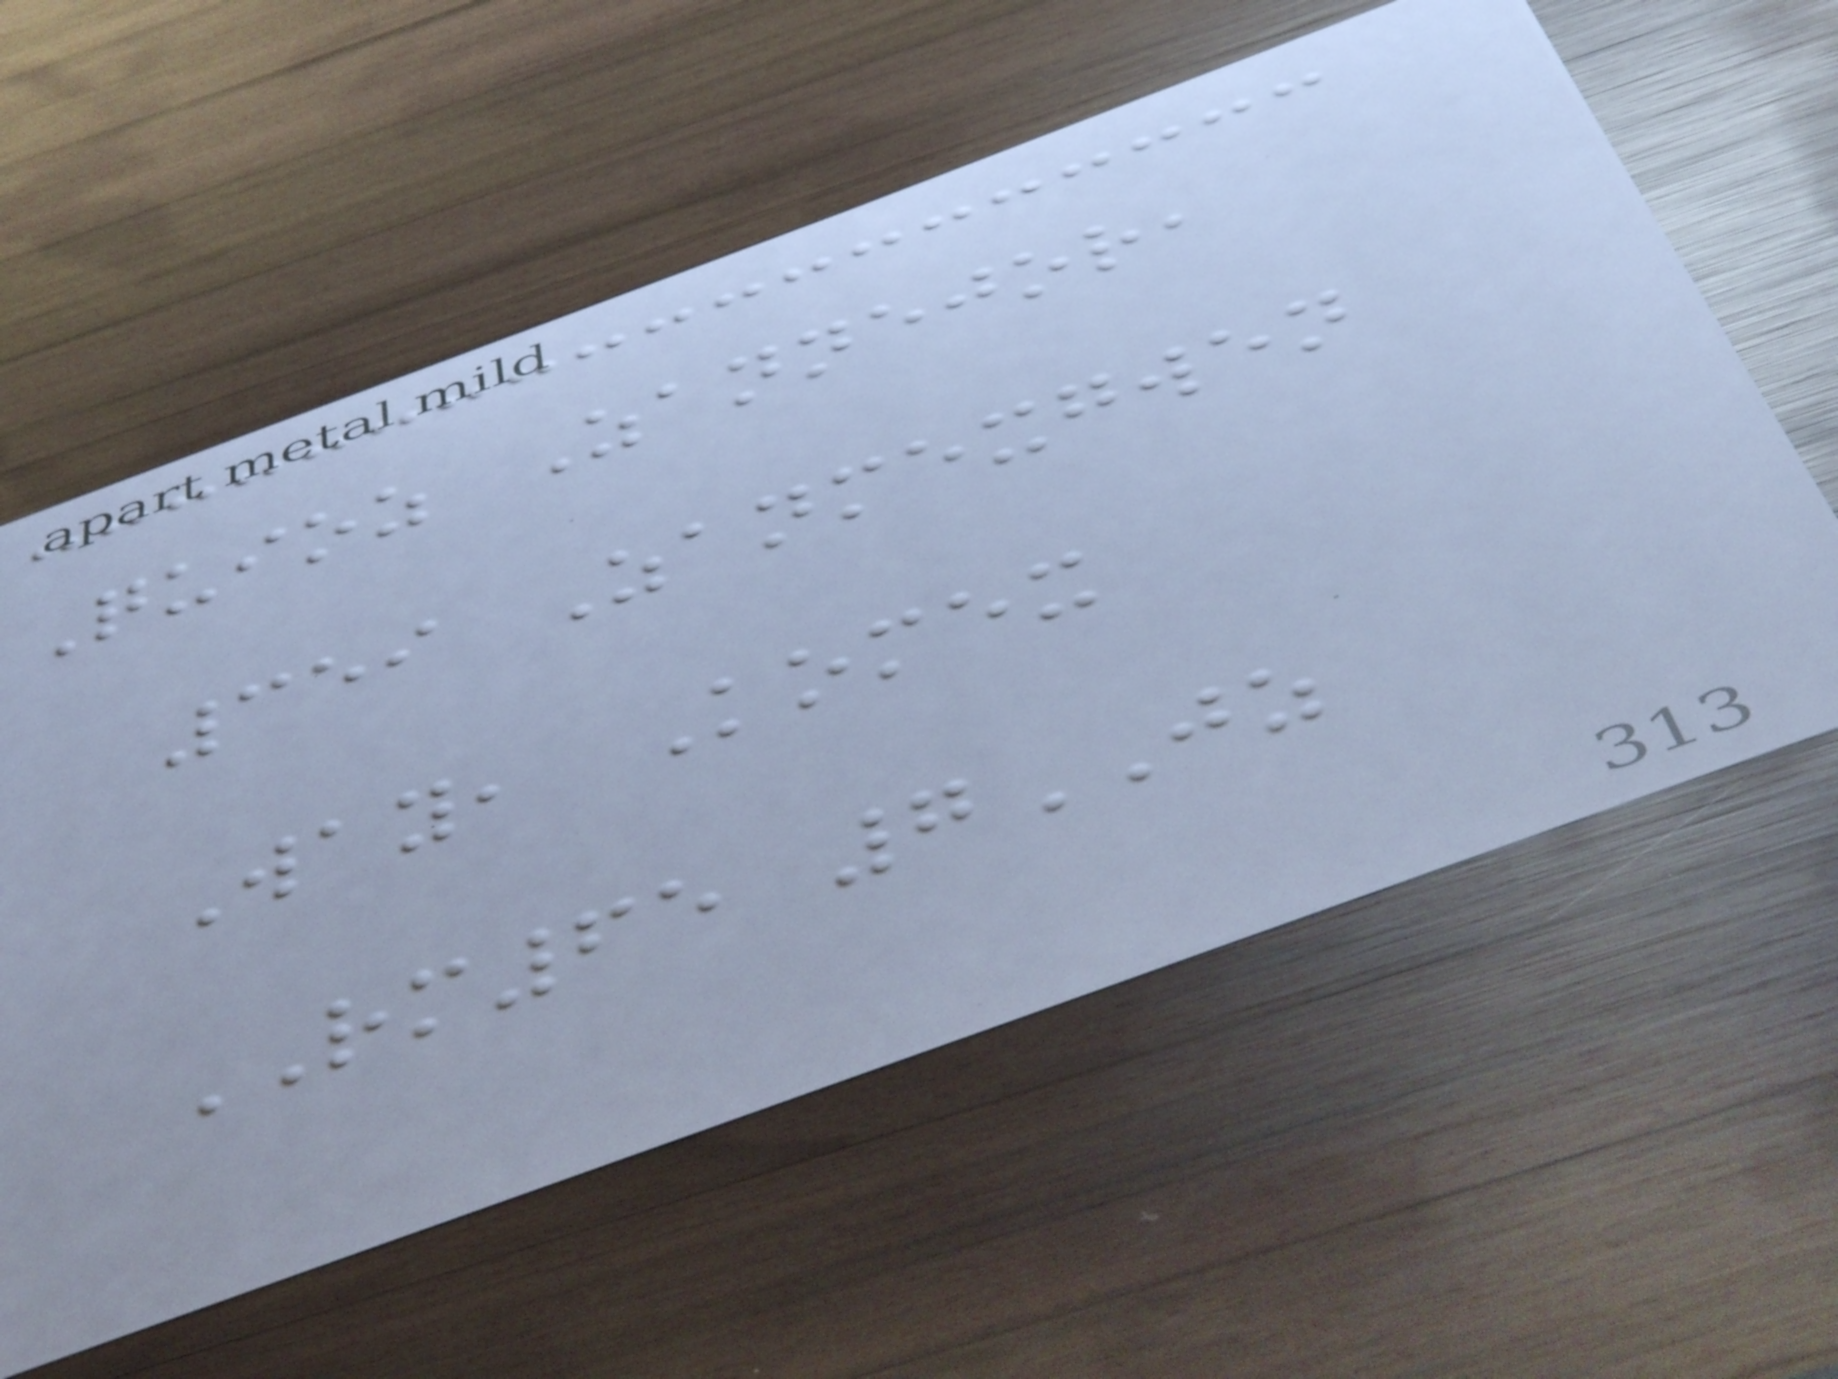Quioz Zannejor,
359 Zanmexgwen
Way, Komex
RM65 7JZ
